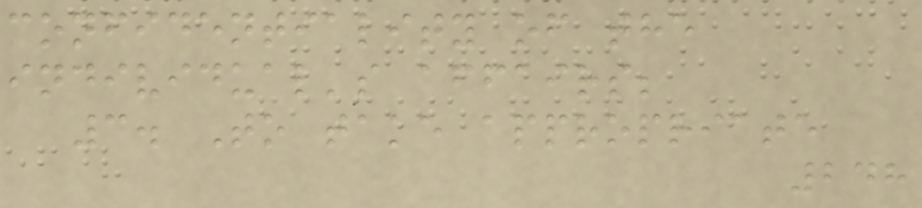confidentiality of the
individual's affairs;
3. To take appropriate
248
